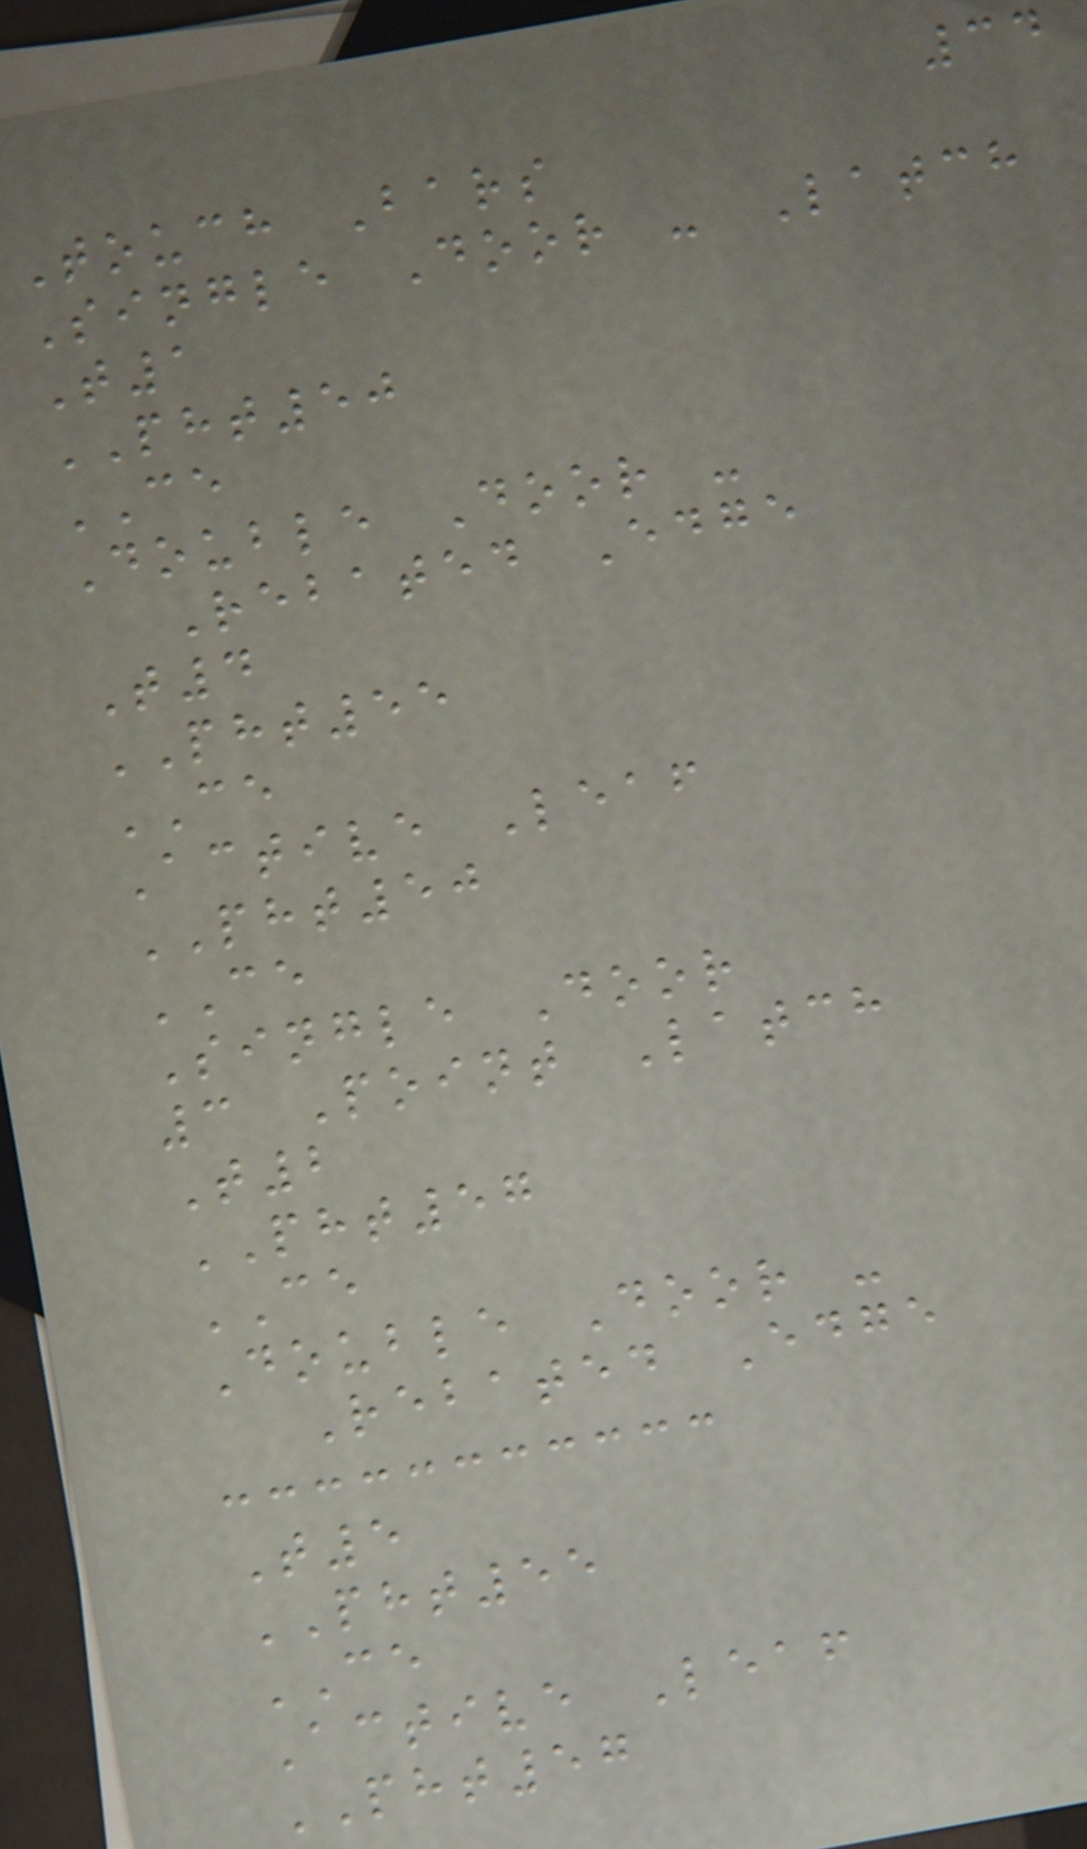34
Touch Bars
Single Door - Latch
T1
PHT50
CE
Double Door -
Rebated Edge
T4
PHT55
CE
Active Leaf
PHT50
CE
Single Door
3 Point Latch
T2
PHT57
CE
Double Door -
Rebated Edge
T5
PHT55
CE
Active Leaf
PHT57
